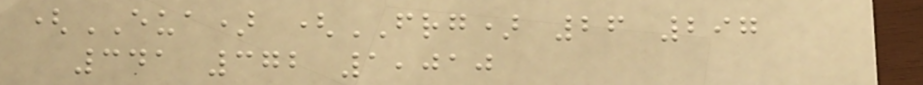(EUA) (FRG) 26 297
341 372 1,010
